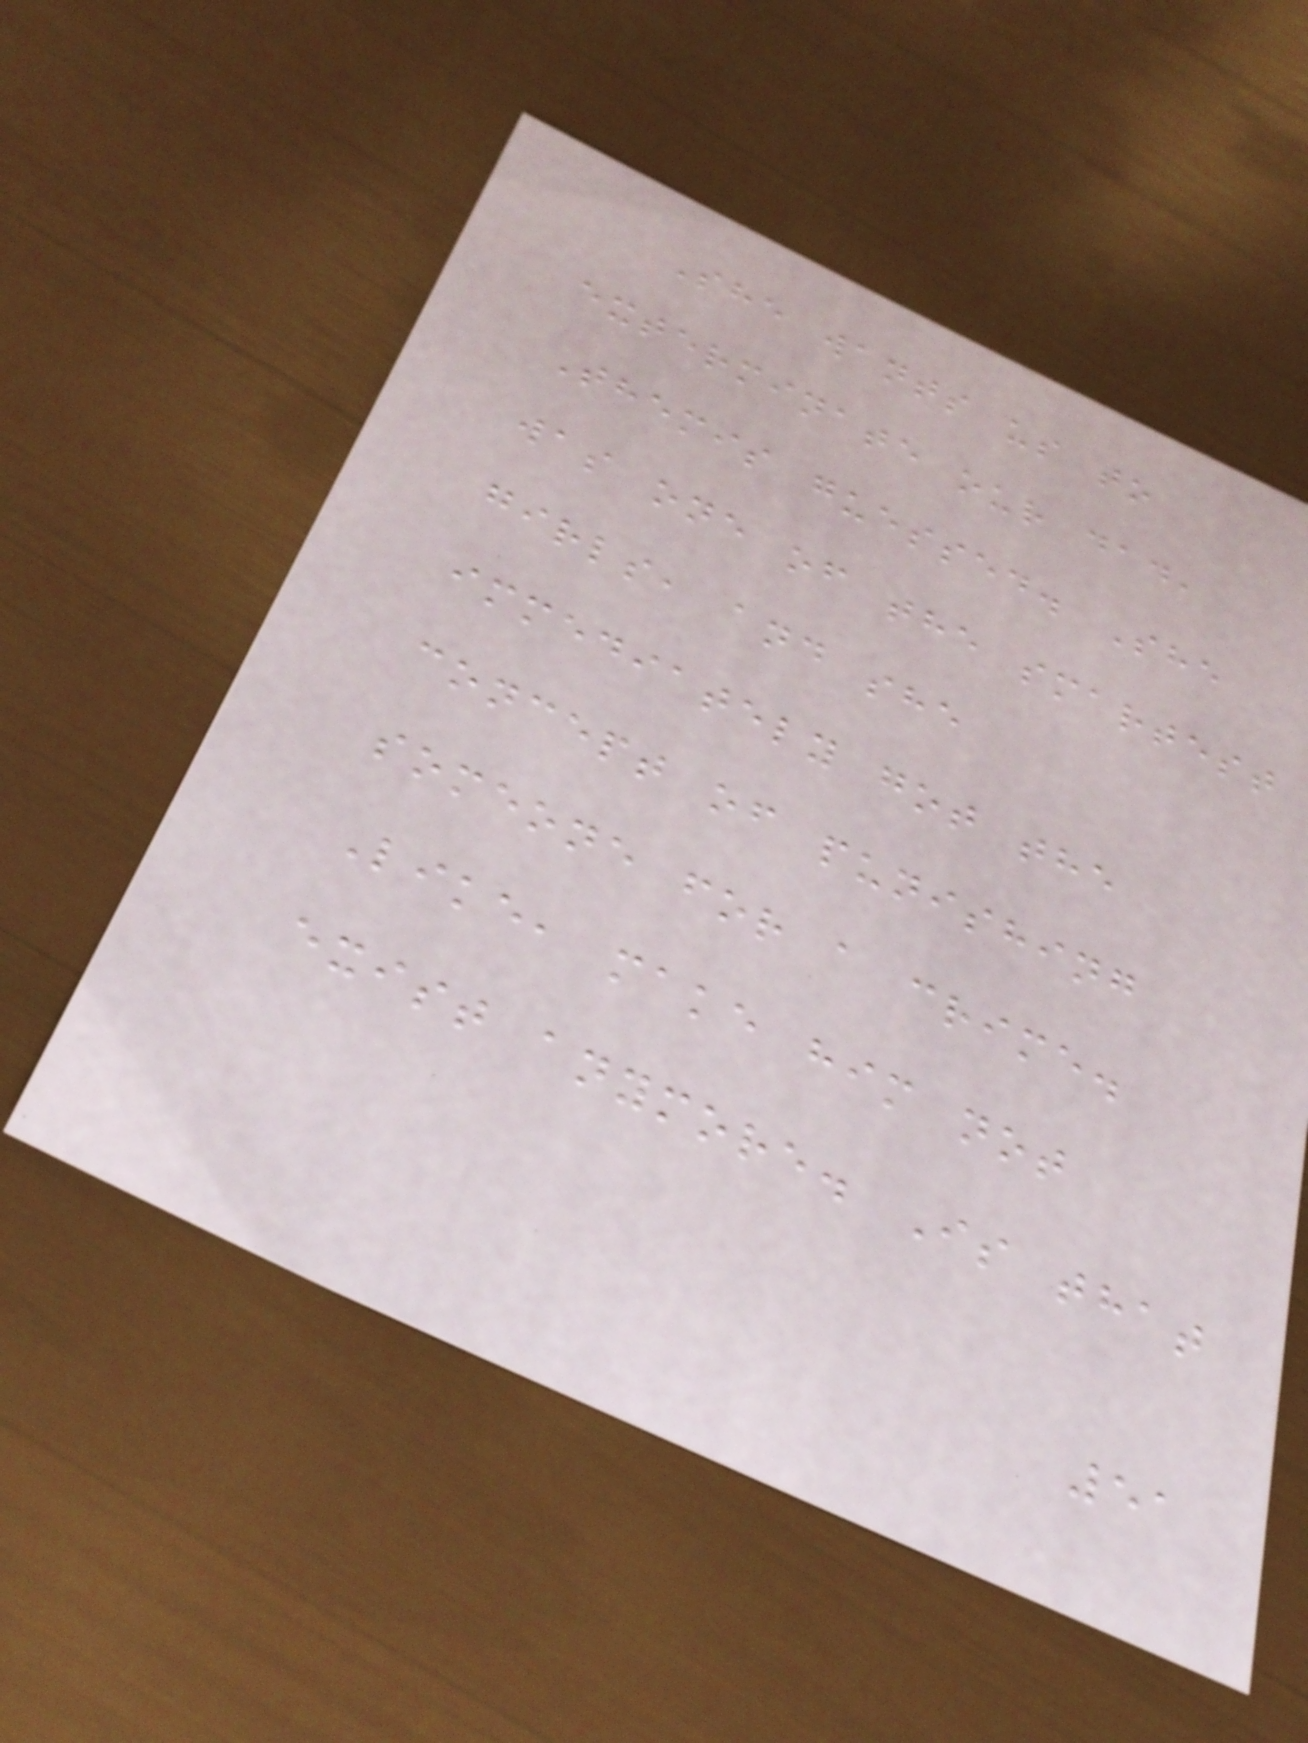She wants us to
exterminate our dad,
Themis guessed. She
was one of the smartest
girls, and she
immediately got the
concept of punishing
someone for a crime.
Like, make him not
exist anymore. Is that
51
